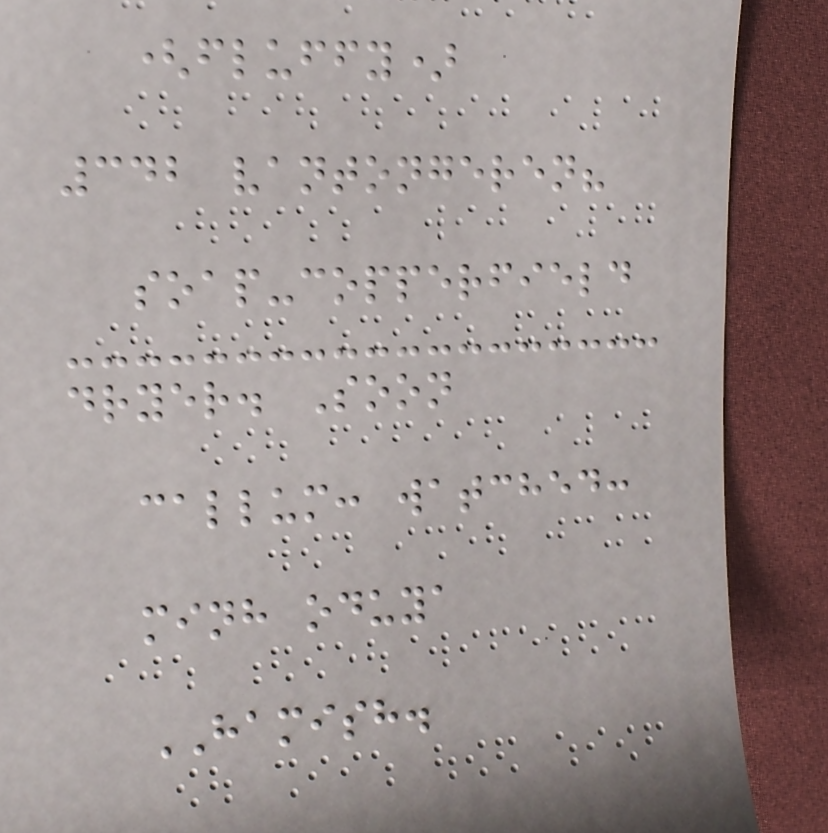(fluffy)
342 vantongeren?
soap-copperfield
dryer. Soon
callum: watched:
minh oduya
HAMISH.
